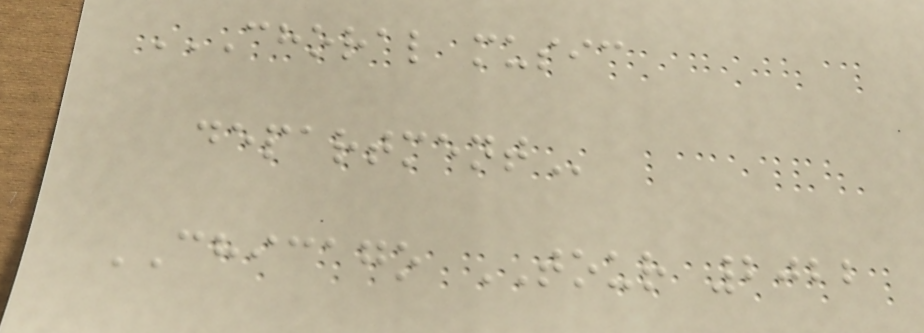CHORAL MUSIC
DEPARTMENT
CHICAGO TOUR 2022
